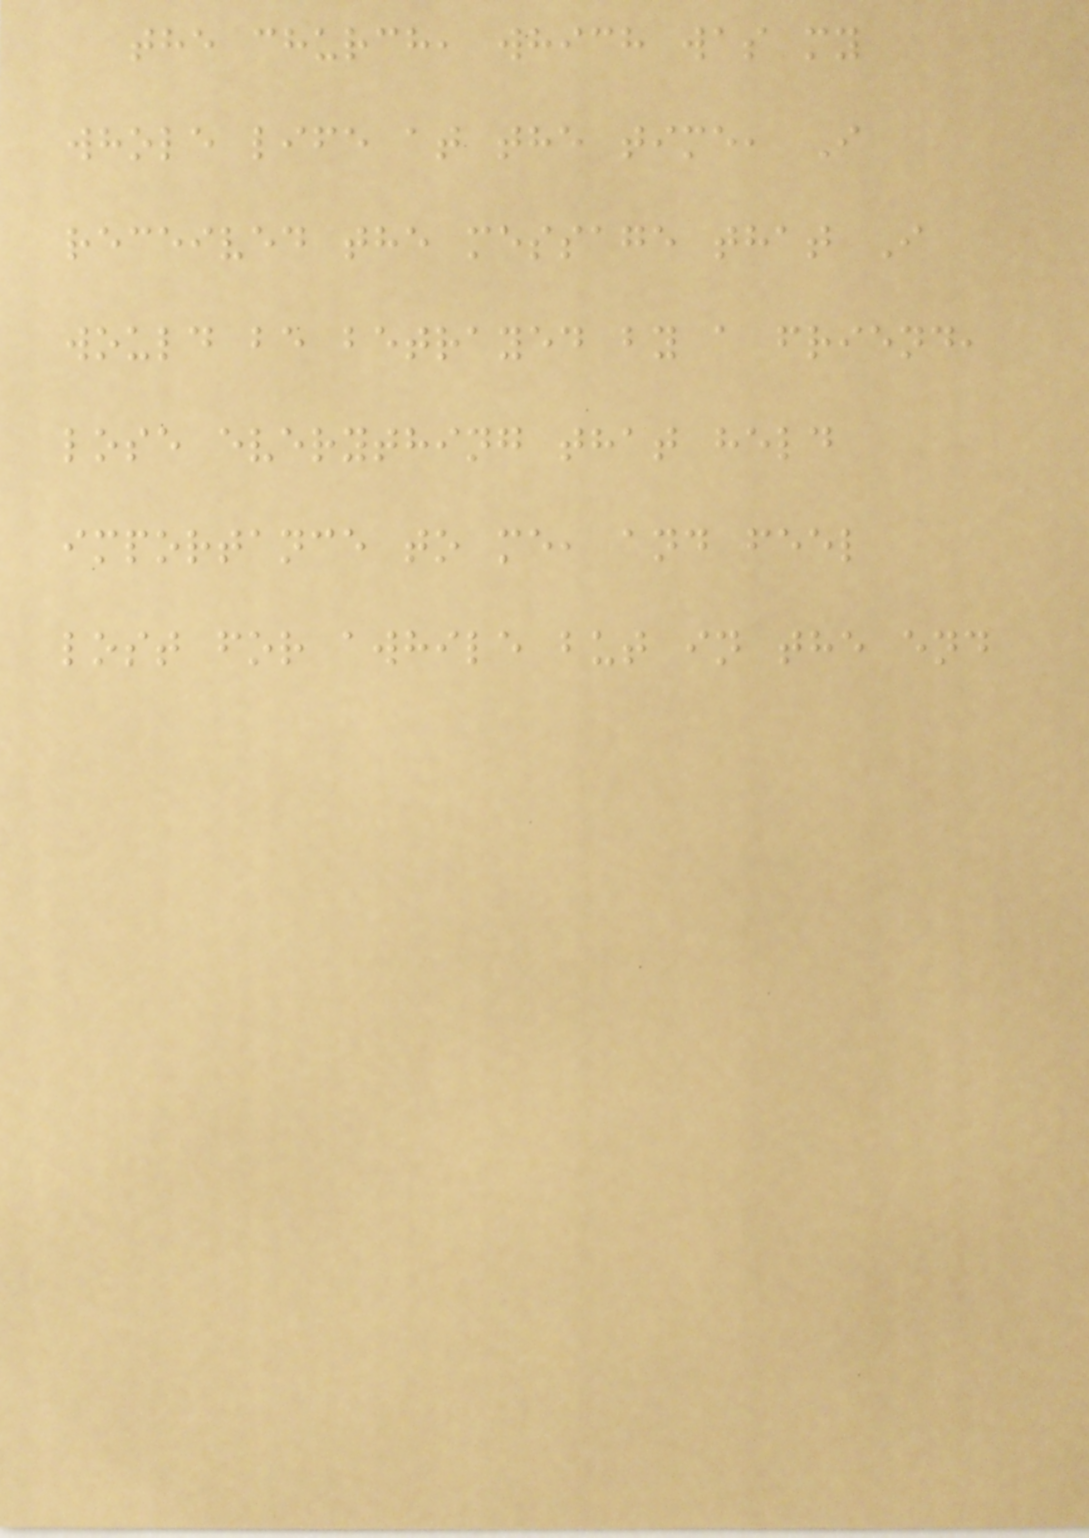the church, which was my
whole life at the time, I
received the message that I
would be betrayed by a friend,
lose everything that held
importance to me, and feel
lost for awhile but in the end
